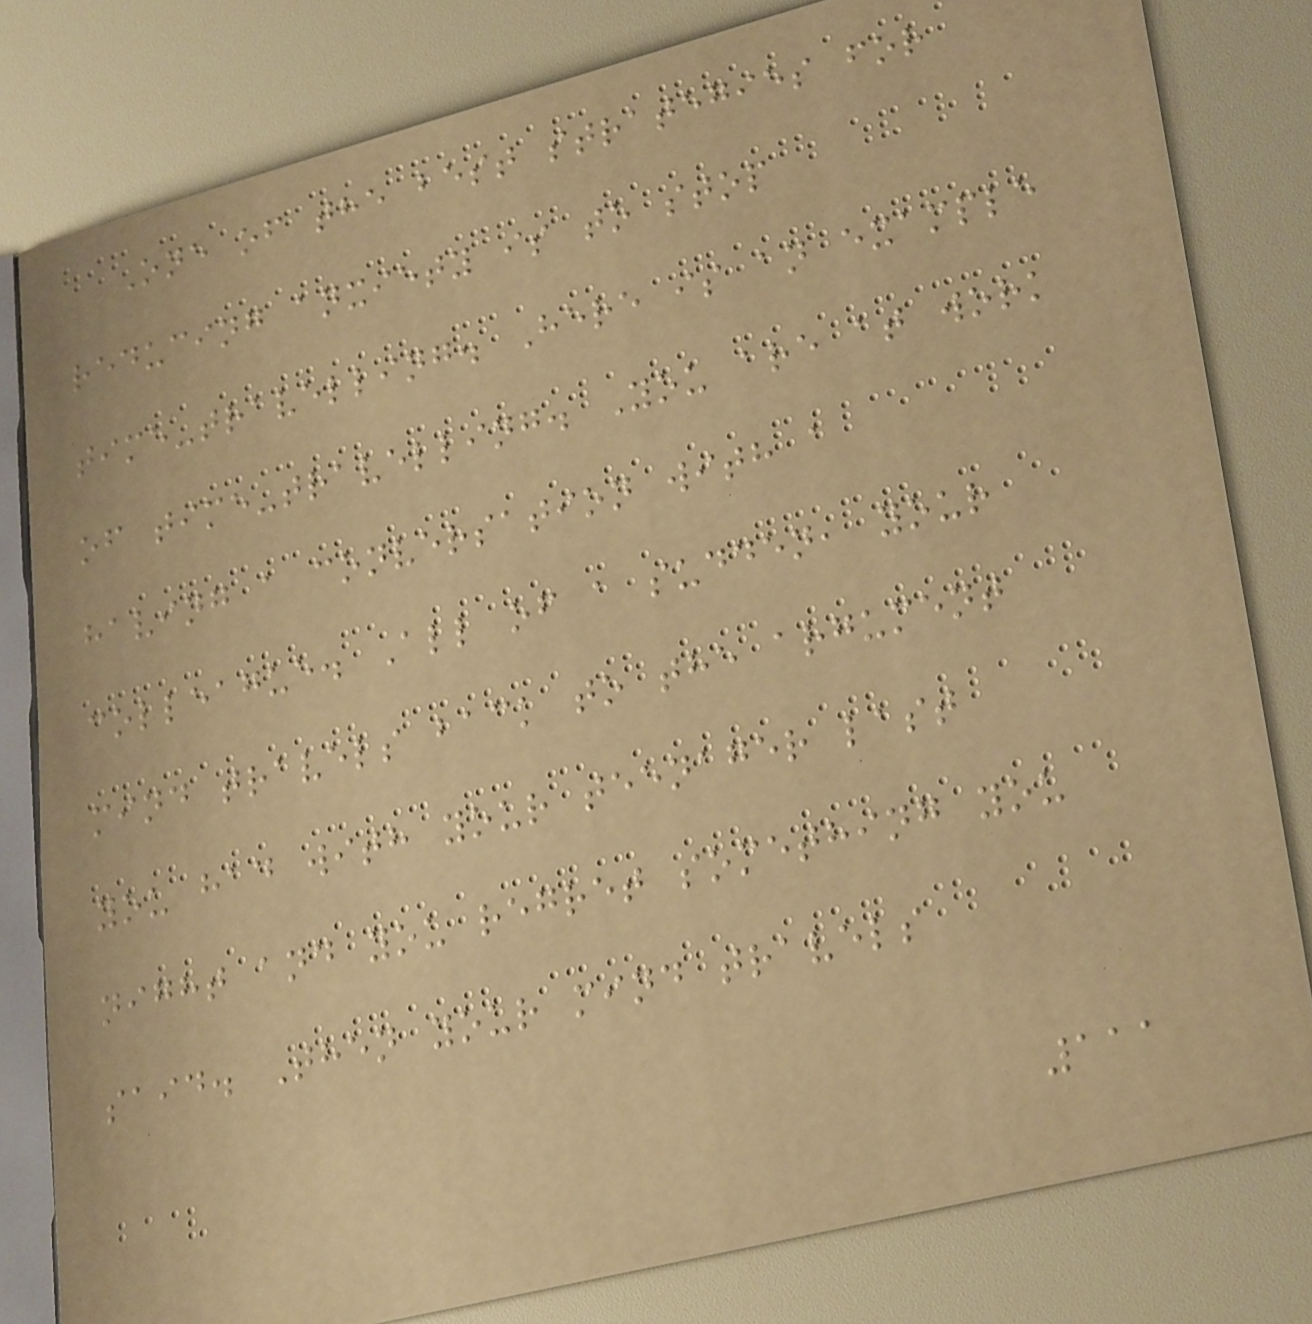One of the best strategies for
reducing anxiety is to stop
time-travelling. Here is an example
of time-travelling. You are at work
having a conversation with a
colleague. All of a sudden, your
mind travels back to the argument
you had with your teenager last
night and you regret something you
said. Then your mind travels
111
